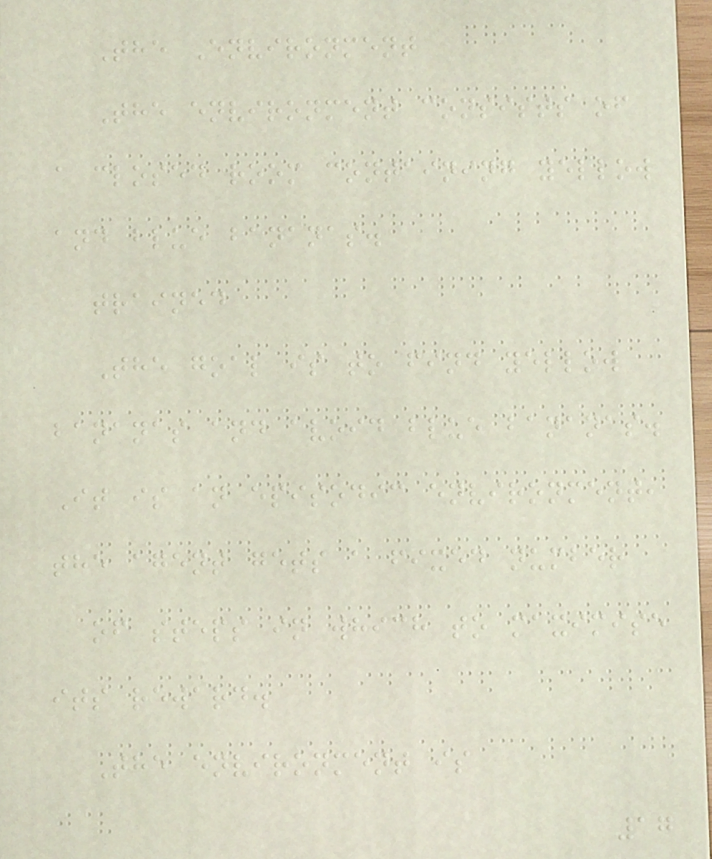The Environment
The environment consists of
a closed room containing yellow
and blue bananas.
trained
The goal is to find yellow
bananas and avoid blue bananas.
It is an episodic environment,
the agent gets a fixed number
of steps in which to maximise
its reward.
The environment is
17
